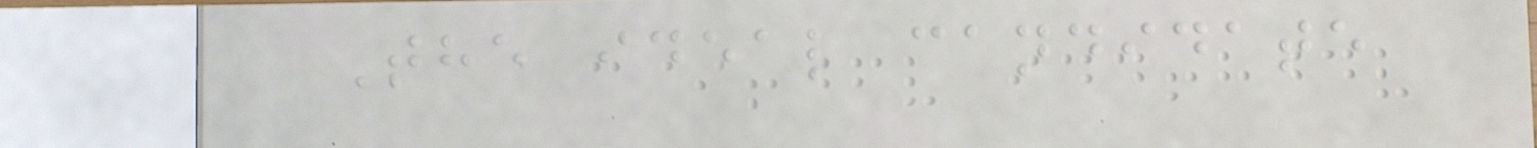The ideal candidate
